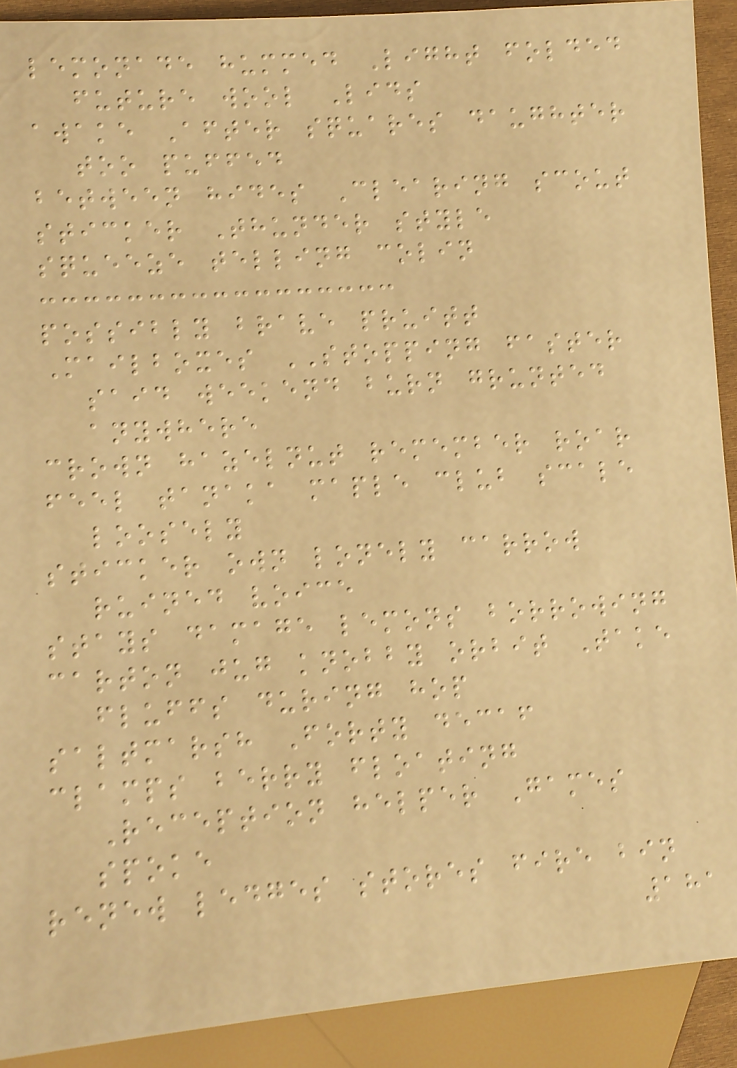lemonade hummed Light folded
future wool Lids
awake After squares daughter
too puffed
between hides Clearing scout
sticker Thunder style
squeeze telling colin
possibly brave pruitt
Mailboxes STOPPING faster
said weekend burn grunted
anywhere
crown hazelnut remember roar
feel tanaka maple club scale
loosely
sticker own lonely carrow
ruined voice
stays damage lemons borrowing
carton jug knobby orbit Take
fluffs during hop
saltmarsh Forty decaf
clamps berry floating
Reception helper Games
spoke
renew ledges stores fire bin
181
